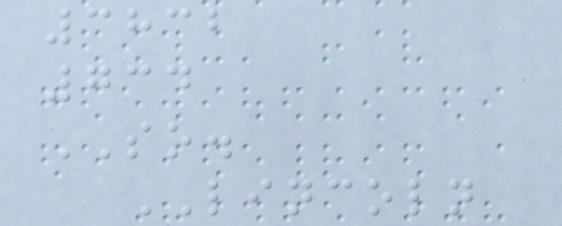3832
734
SO.
LINCOLN
